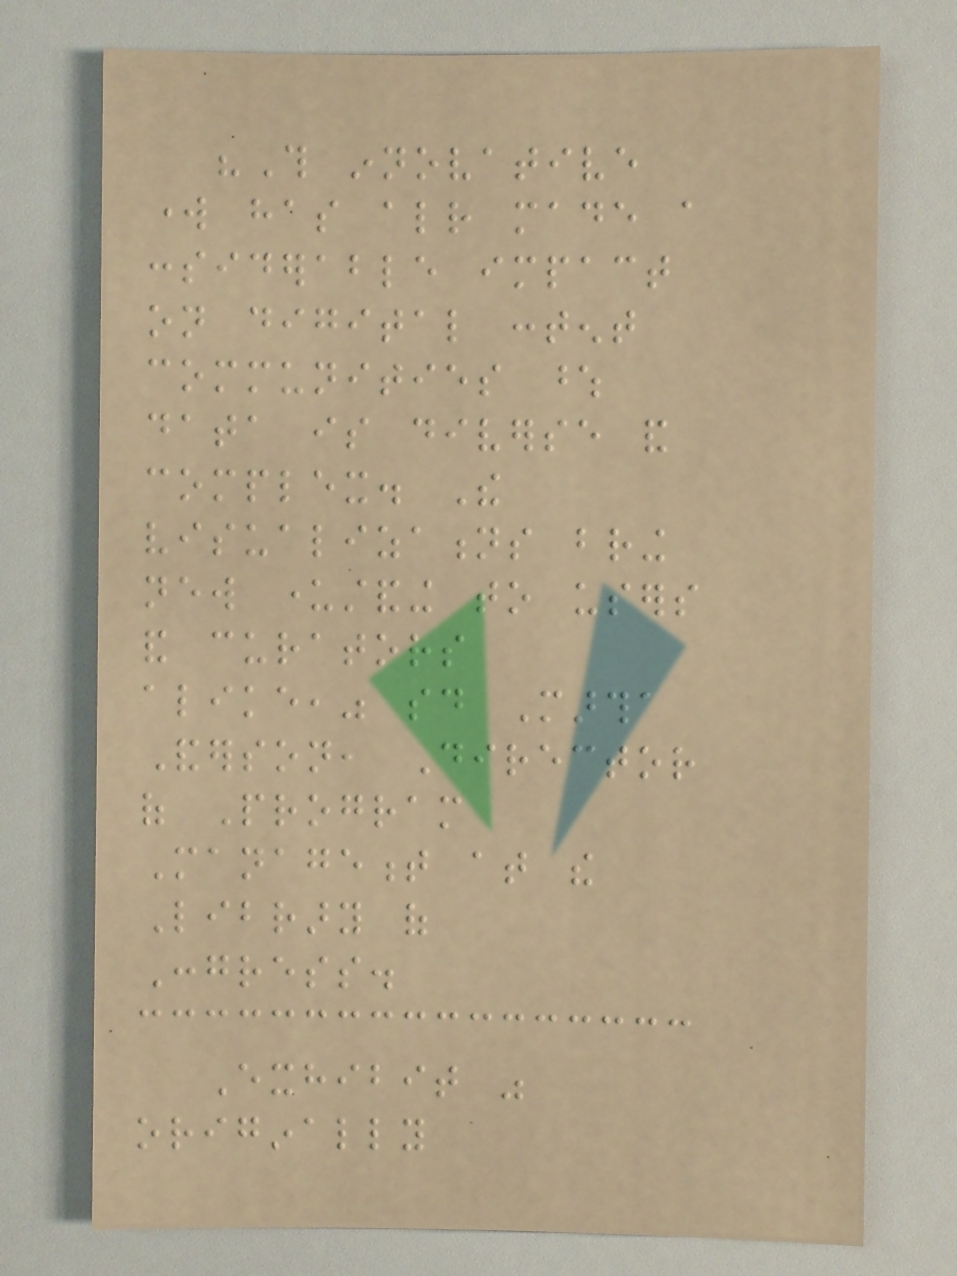"This innovative
work has already made a
considerable impact
on digital content
communities whose
data is diverse and
complex. The
visualizations bring
new understanding to users
and curators
alike," said Martha
Anderson, Director
of Program
Management at the
Library of
Congress.
Exhibit was
originally
